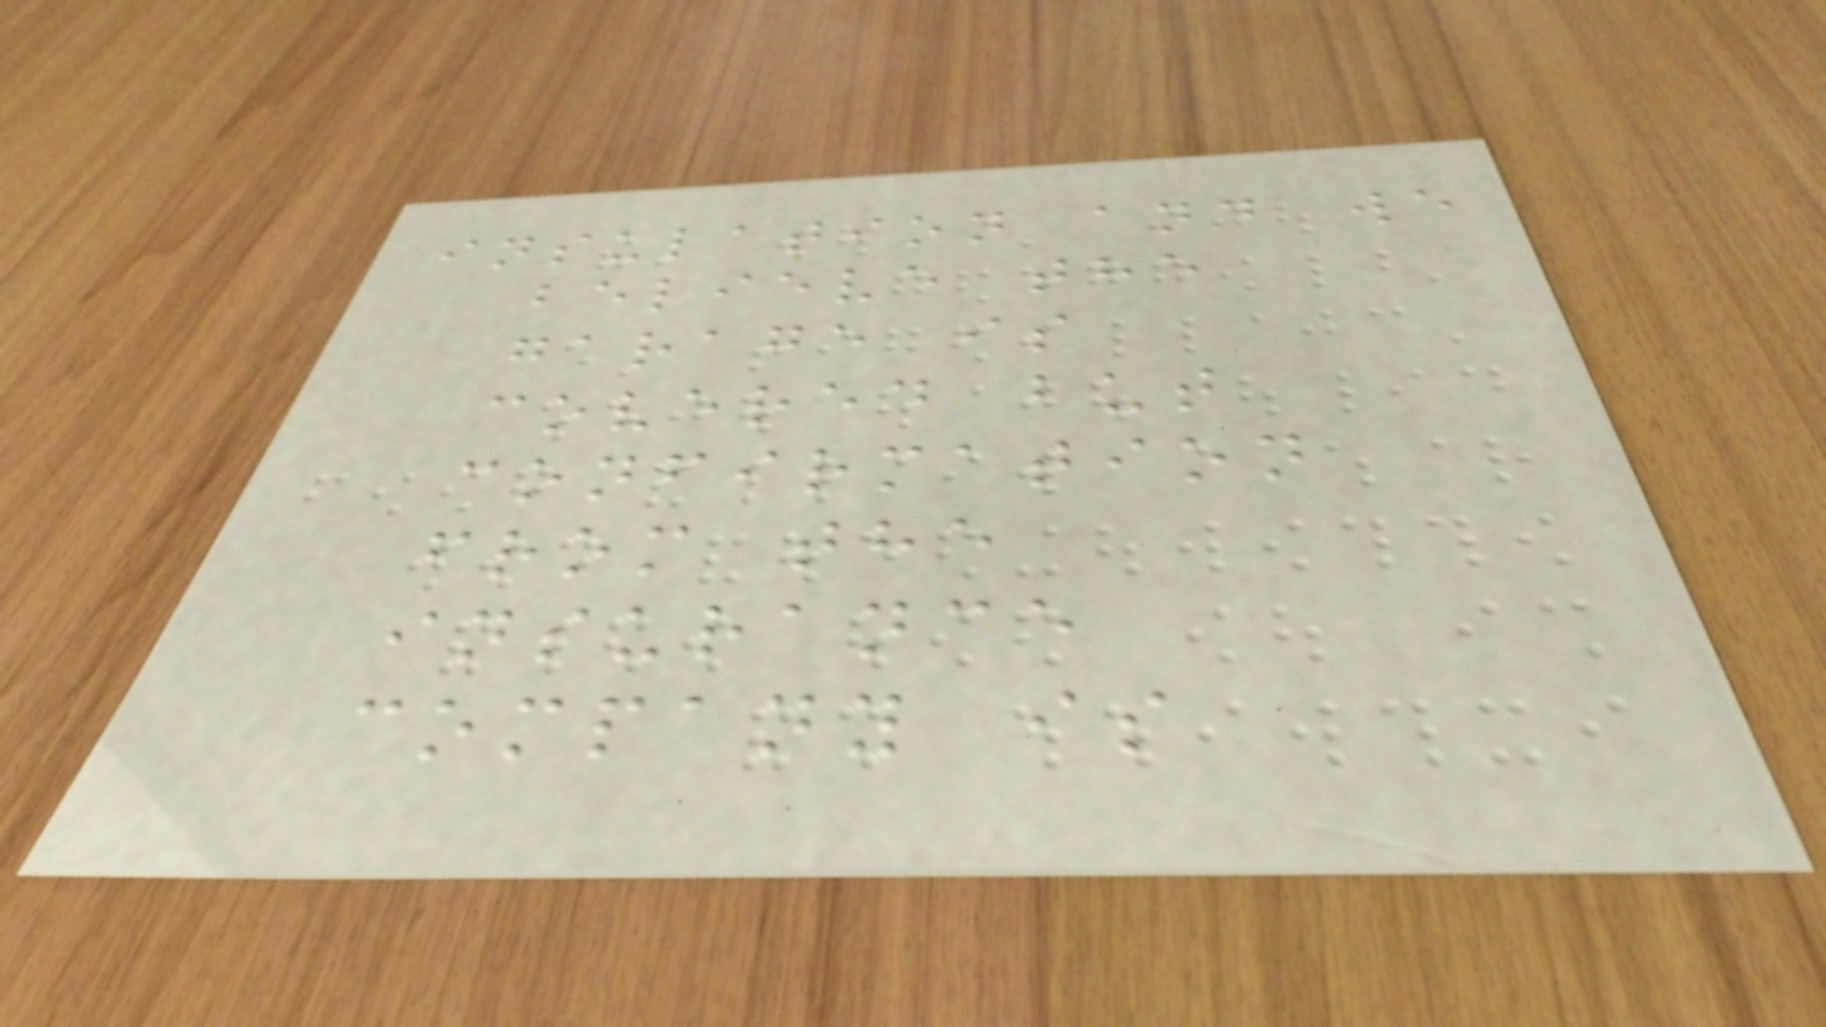insulation and we
believe the
garage is
covered but
confirmation
from the
insurance
company is
